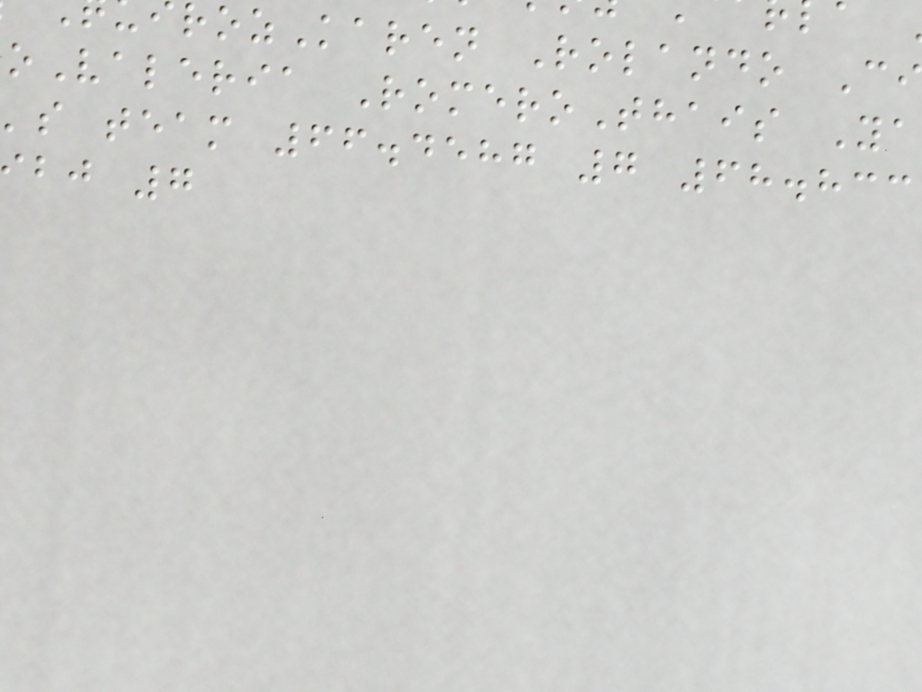rozKaren Rolando C
oValeria RomeroThais Ya
's team 66.4587 7 68.833
bj 7
